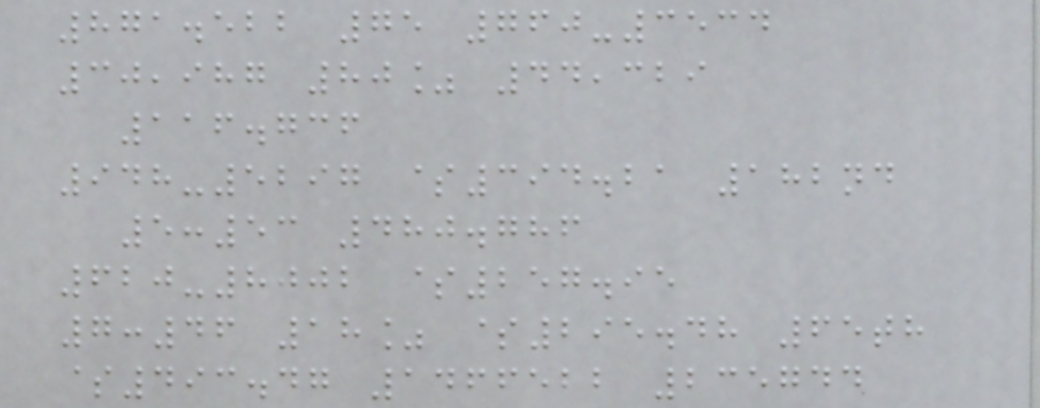871.522 75 760-3534
30,987 80% 44,329
116.736
948-5297 $394.21 182nd
5:53 480.786
620-8002 $257.95
7:46 18% $295.48 65th
$493.47 1466522 235744
